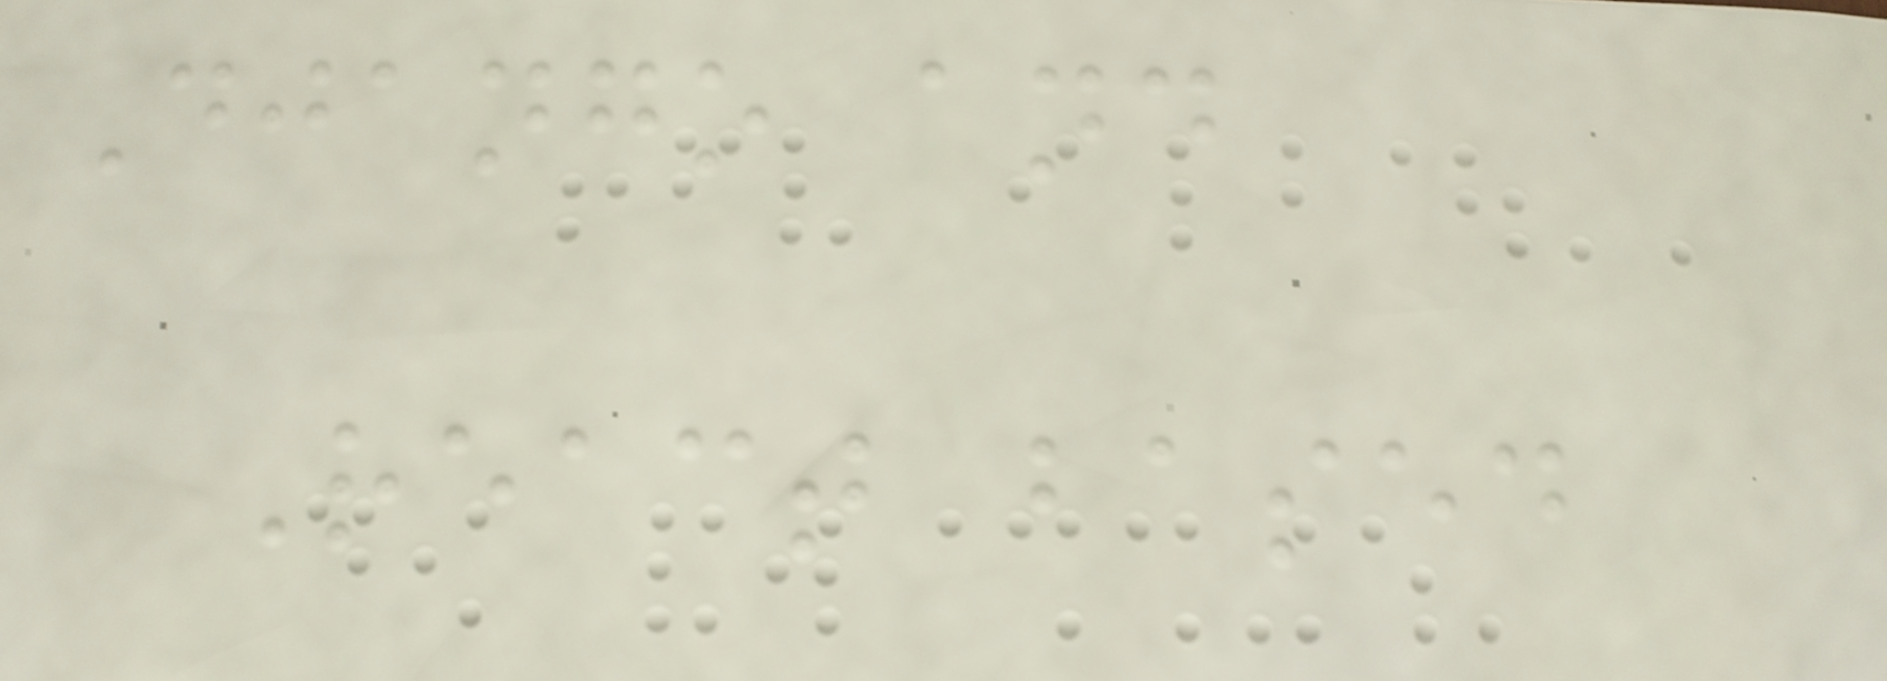Django and
React based
